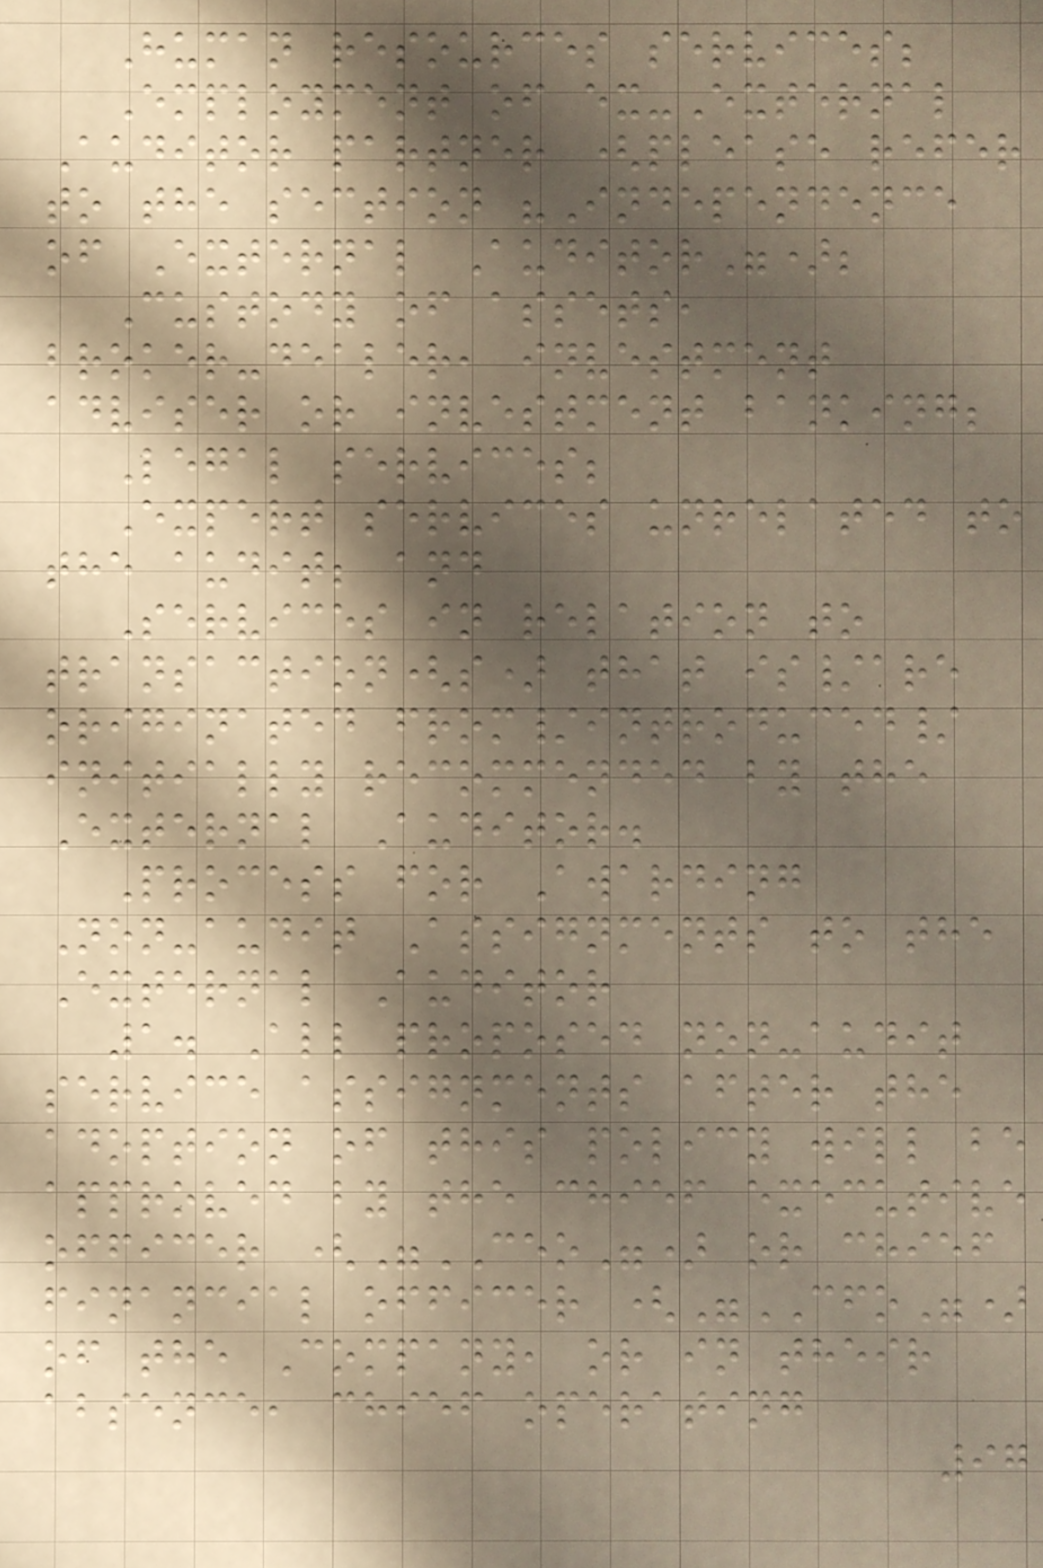Human resources services;
Employment of ex-External
Auditor partner (please refer
to the section "Independence
of External Auditor");
Custody of assets,
broker-dealer, investment
adviser or investment banking;
Legal services;
Expert services unrelated to
the audit; and
Services in relation to
transaction(s) that is/are
originated from/introduced/
initially recommended by the
External Auditor.
Process for Awarding
Non-audit Assignments to the
External Auditor
1. All proposed non-audit
service assignments after the
adoption of this policy will be
approved by the chief executive
officer ("CEO") or chief
financial officer ("CFO")
of the Company, or in their
absence, chief operating
97
